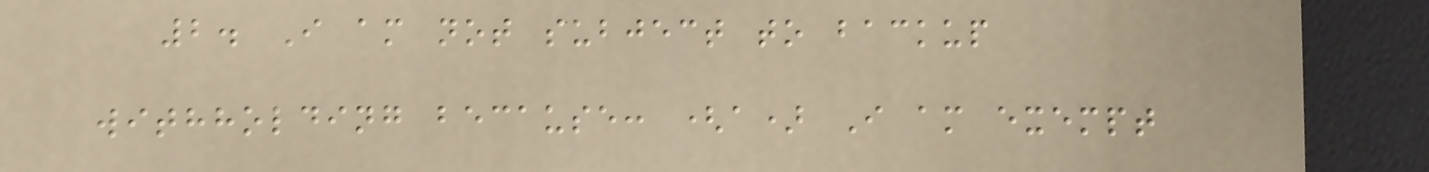2. I am not subject to backup
withholding because: (a) I am exempt
